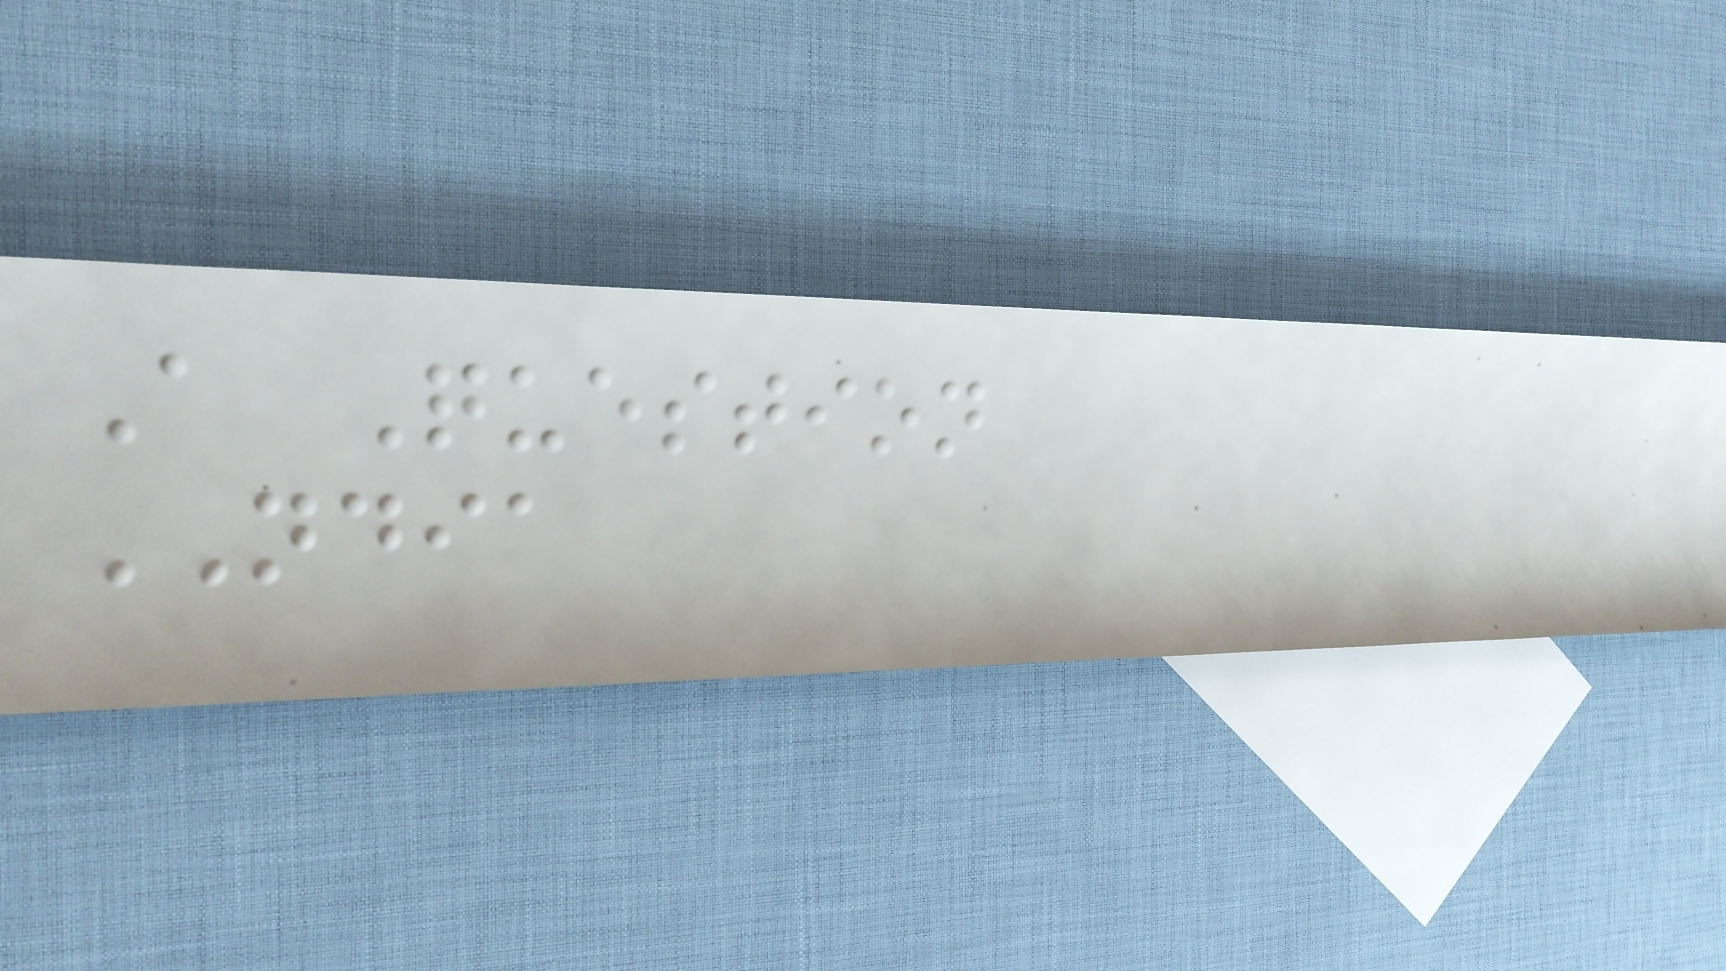A Question
NDIA
